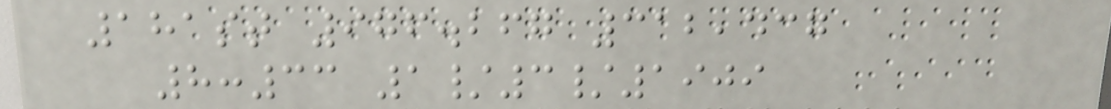181st 976.267 312,437
8:33 1/3/1909
